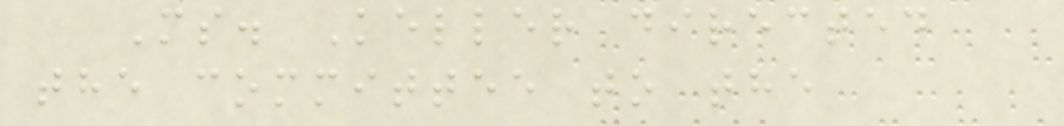Ms. Keller directed
the committee to the
